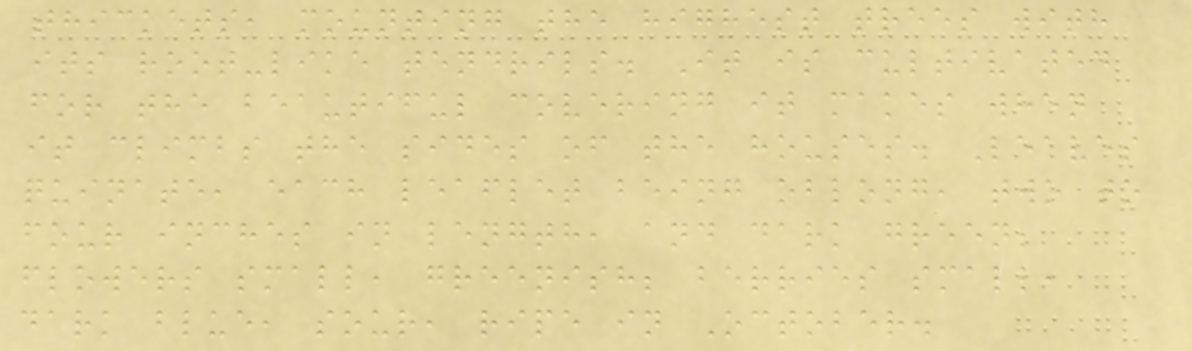thickets, mounting the highest trees with
its root-like tendrils. It is cultivated
for the beautiful covering it makes when
it climbs the sides of the houses. Leaves
quinate, each leaflet being oblong, two to
four inches in length, and dark green;
flowers small, greenish; berries small,
dark blue, sour, ripe in October.
